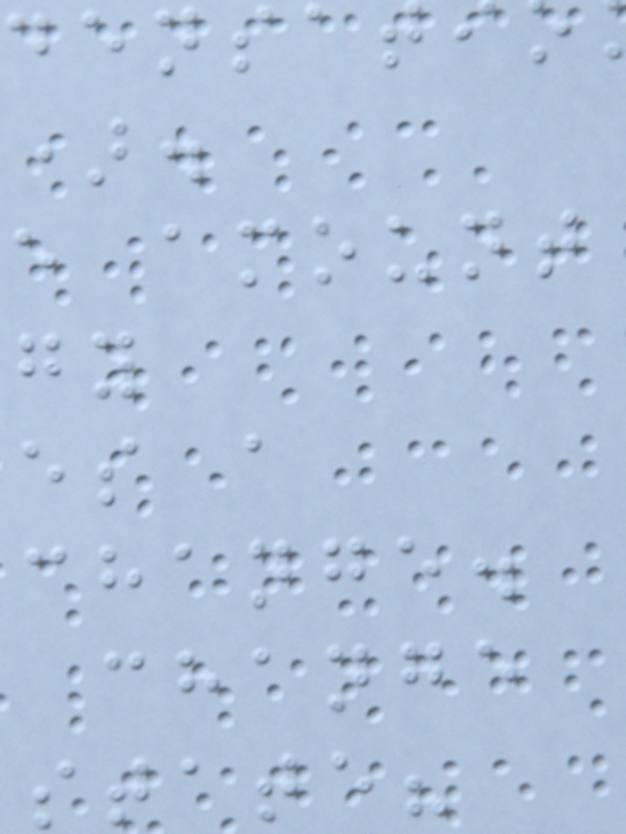e amount
es a
change.
change
state?
